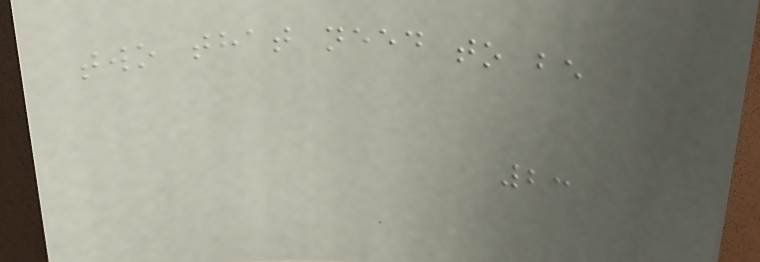two that need to be
23
